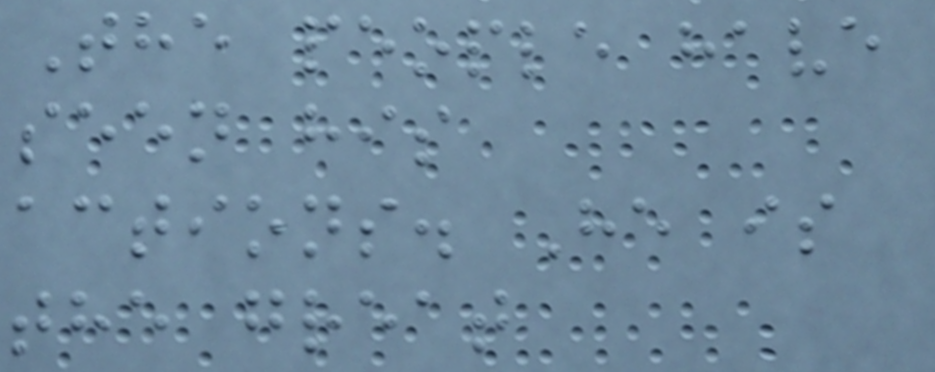The people have
seen his
actions. He is
the great
